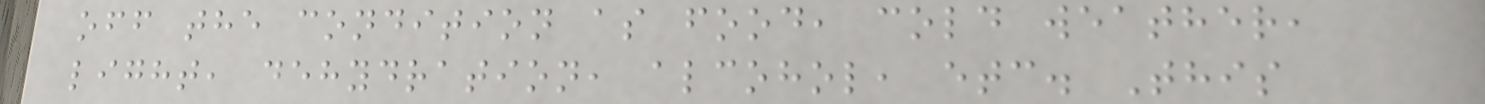off the condition as food, cold weather,
light, dehydration, alcohol, etc. This
